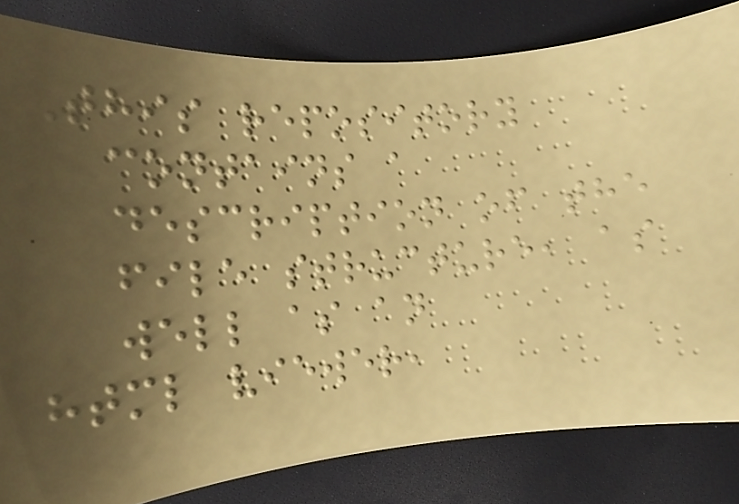This repository
contains a
description of the
file structure, as
well as an
html viewer,
